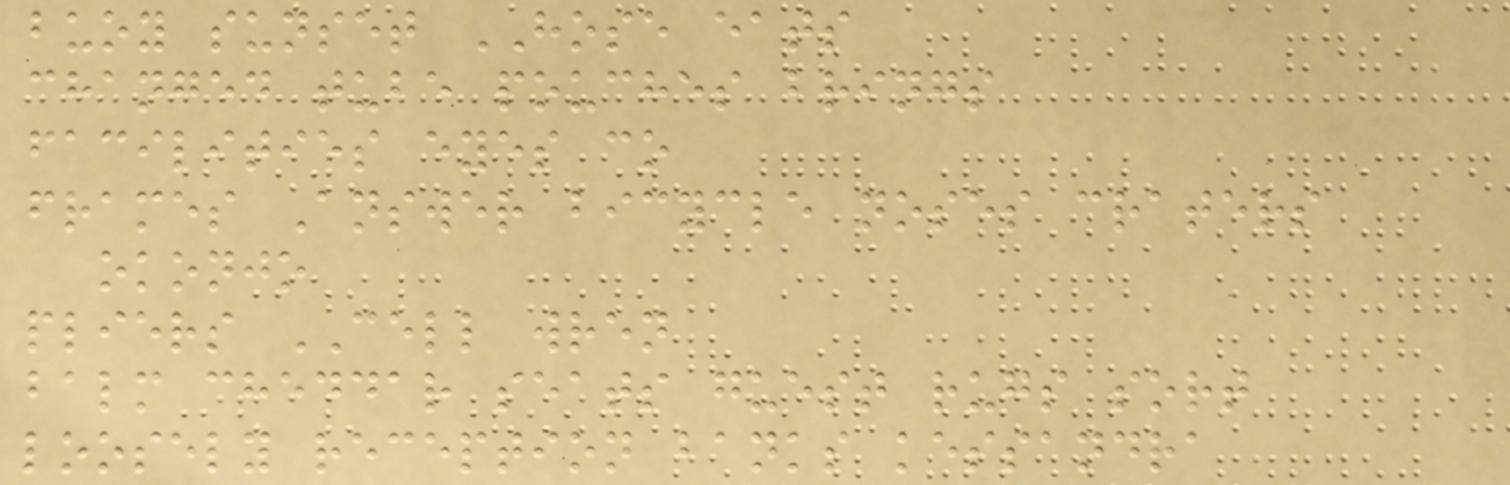buoy sunset HOSE eats
changed tube pouches brings
facilities eyes co
frames Answer bicycle noses craters
okonjo
pliers CELL wren
balm cheddar seats guest rugs sort
loosely reception banks kessandra
